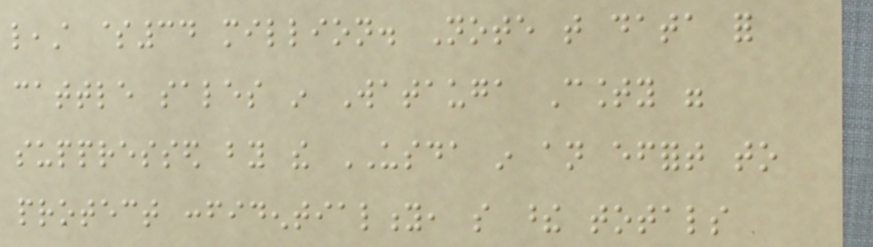least $34 million. Note that data for
cattle sales in Watauga County were
suppressed by the USDA in an effort to
protect confidentiality, so these totals
